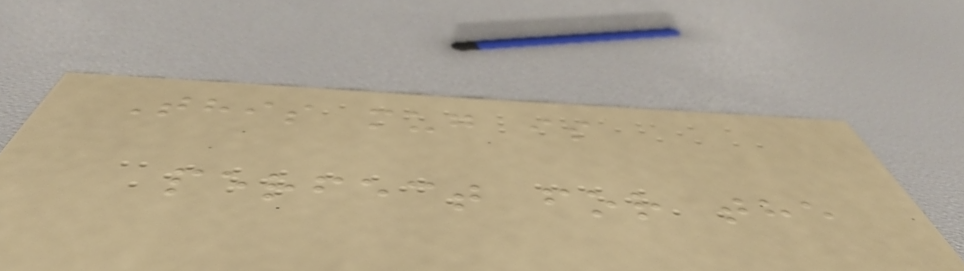This mug is
perfect for the
